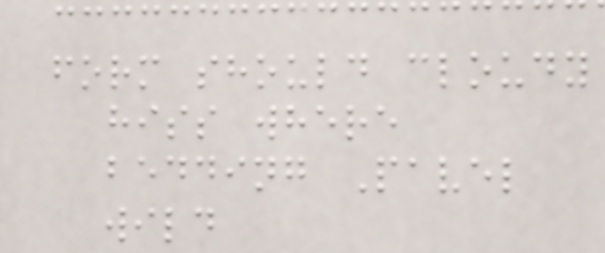form should cloudy
hiss where
bedding Pavel
wild
